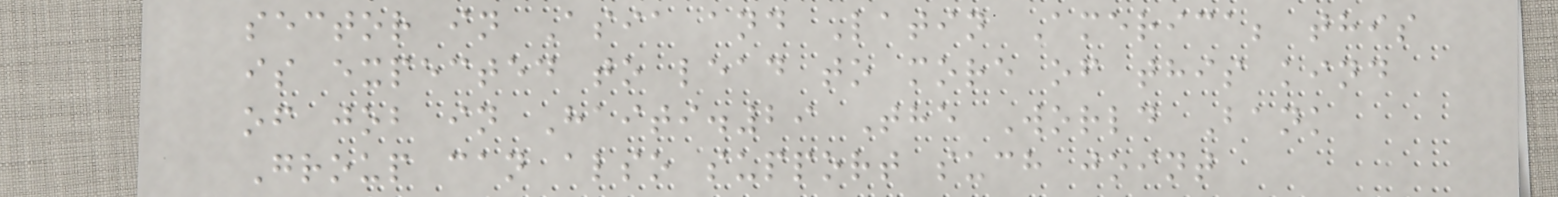sector in Asia and Latin America; this
is expected to lead to more of this kind
of job in Haiti.29 The World Bank
Group can also support such joint
